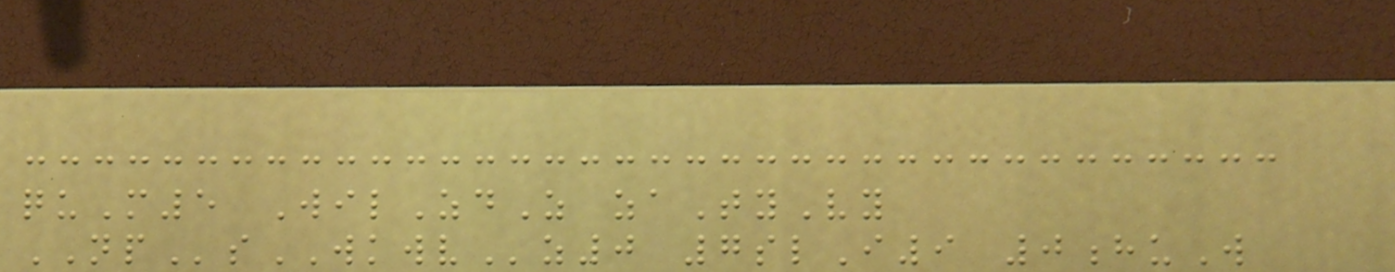quM5 WilZdZ zaTyVy
NPsWKWVz0 7slI9 0huW
